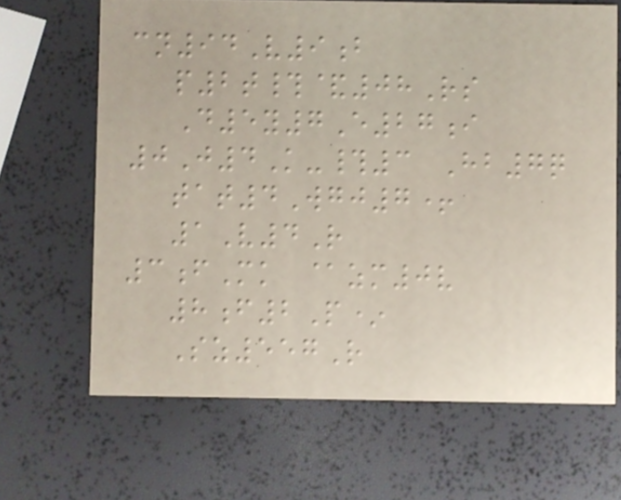cn94V9b
p2t#&08Rs
D5y7E27i
0J4K-#3 Hb7q
tat4Wgj7+
1V4R
3fMk @zm0v
8f2P*
Sz557R
